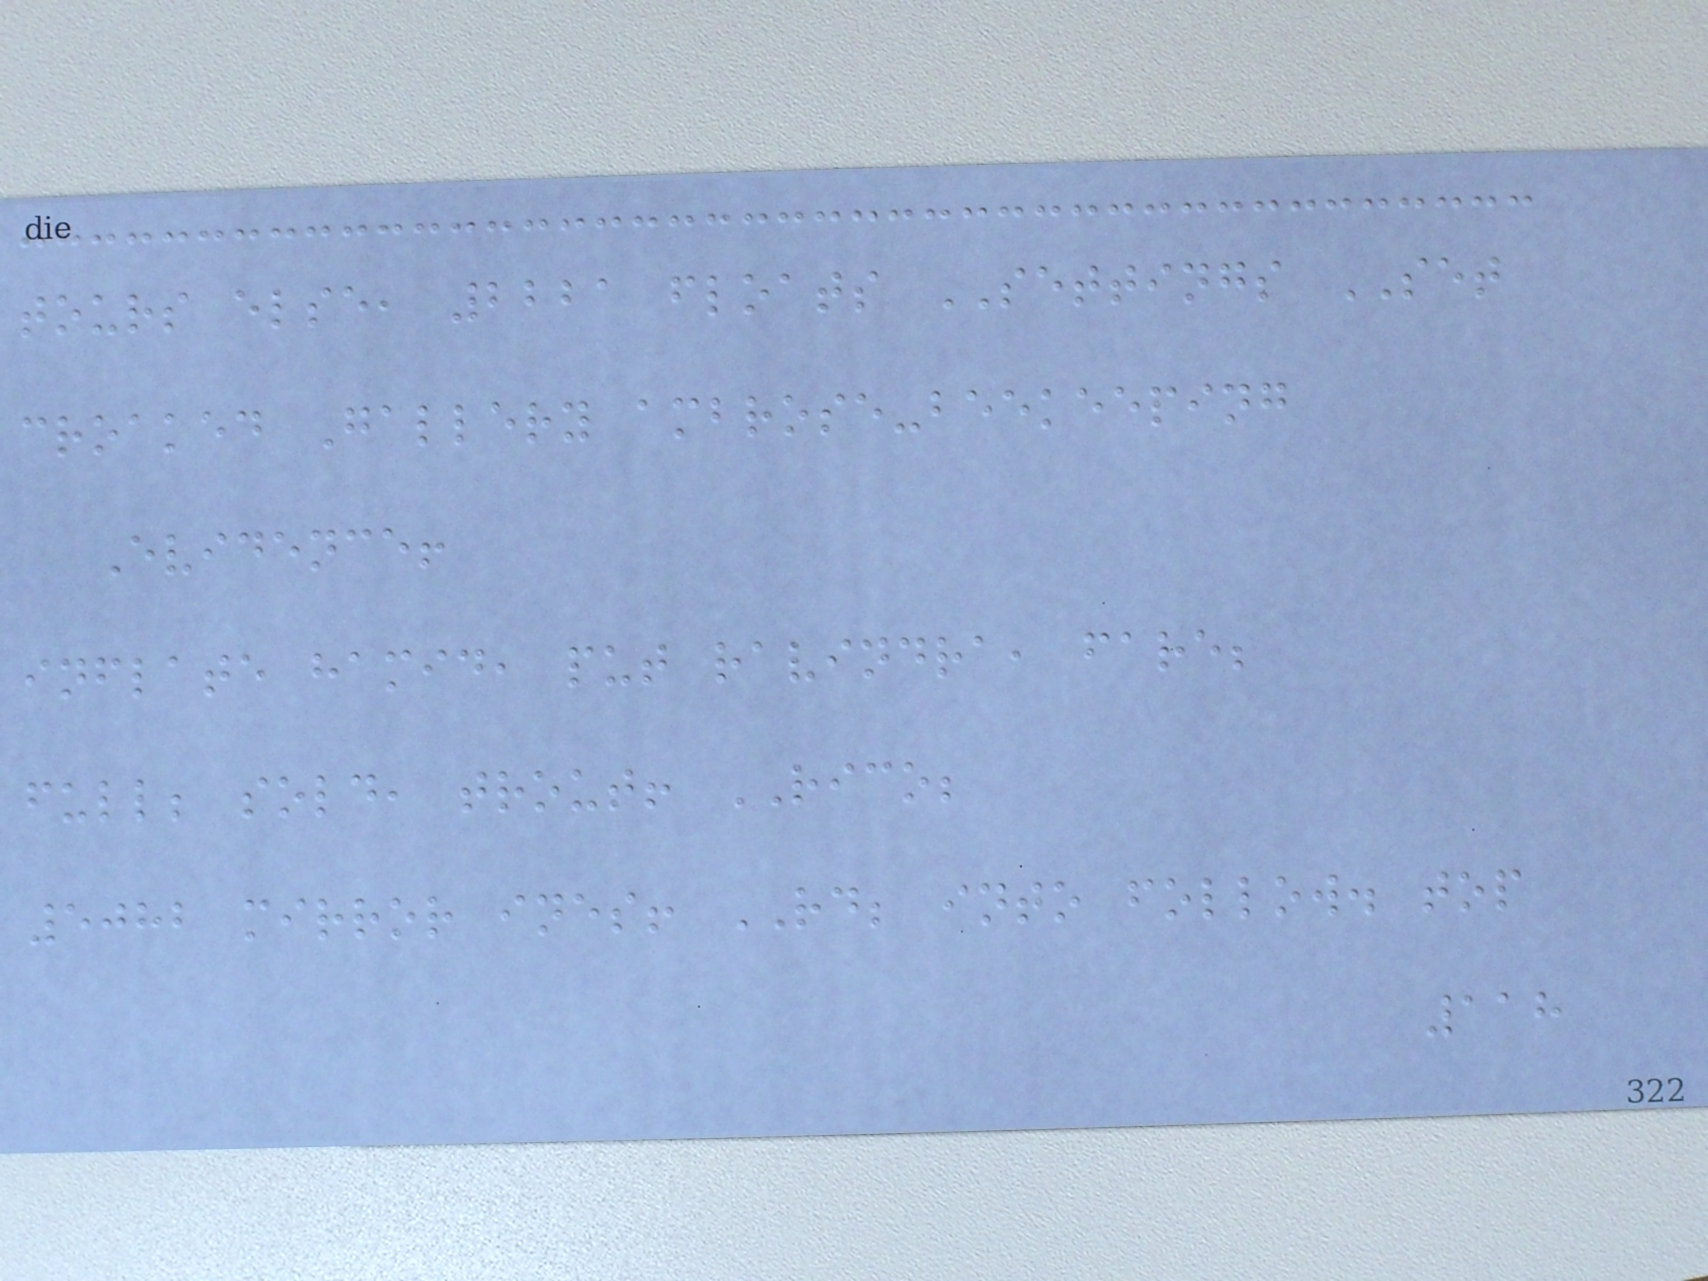tours else, 2221 floats SETTINGS SET
croaked Gallery ambrose-beekeeping
Evidence!
inflate hamid, put ravindra, fare;
full; sold, trout! RICO;
5082 mirror ines! RD; into follow. top
118
